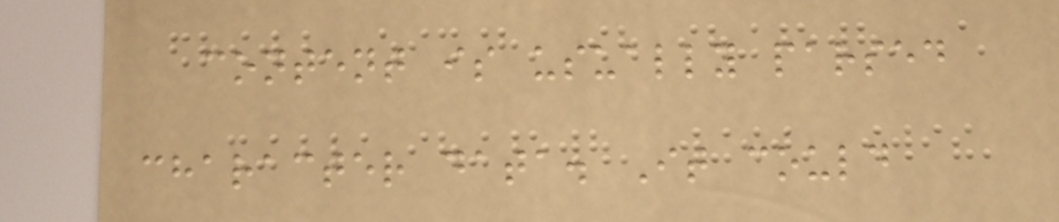content is usually parsed
character data. It could
